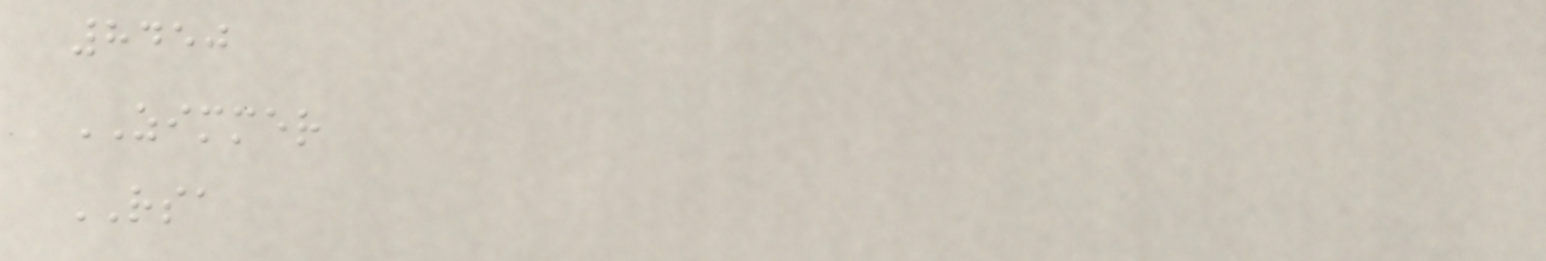8450
ZIMMER
RSA
